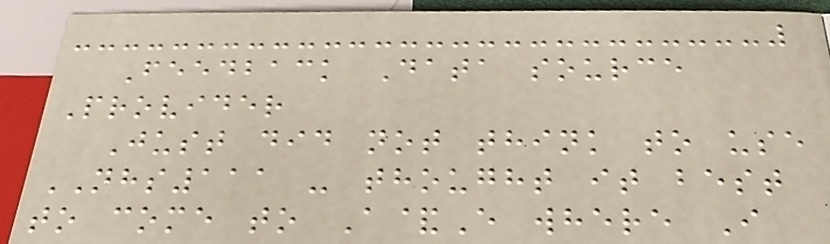Feedback Data source
Provider
Just did not think to use
NHS111 - thought it best
to come to A&E where I
